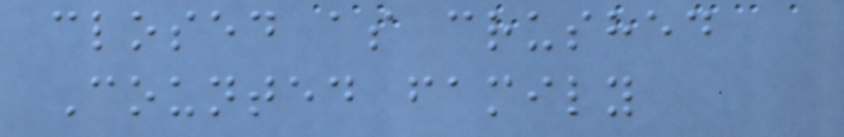closed as crushed
Counted family
